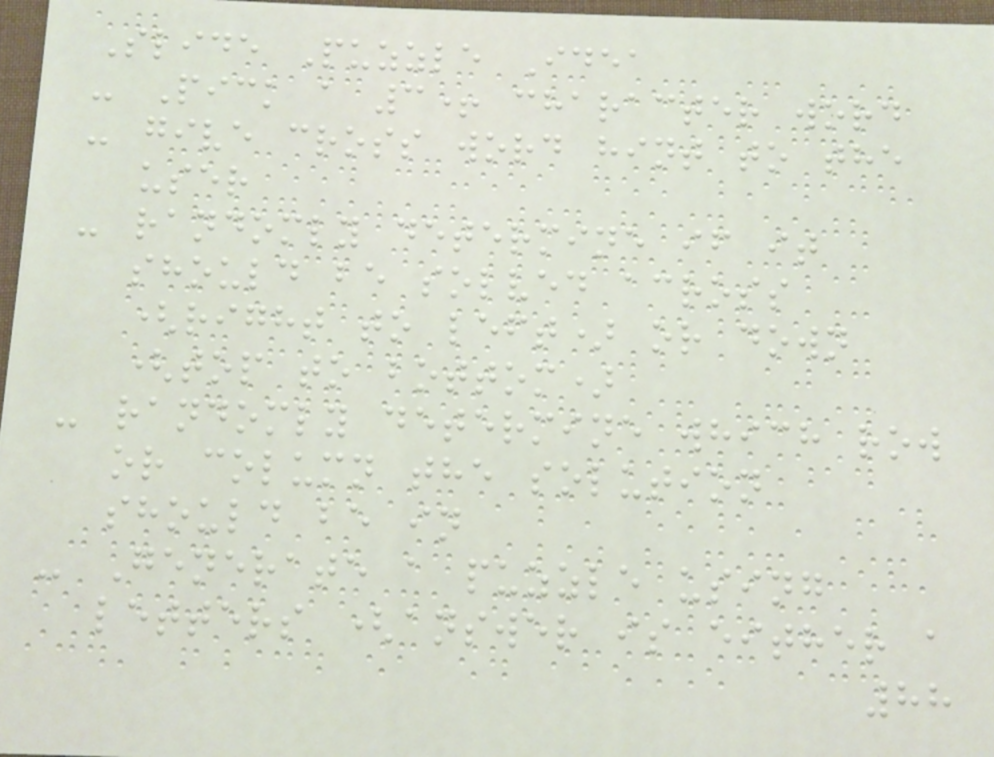Slide Puzzle Idea
- Pick a 3+ character word
- give cross word hint to the
user
- randomly determine if it
should be solved across
(right to left) or down
(top to bottom)
- randomly determine which row
or column the solution
should be in
- Generate a puzzle using
letters (answer is either a
88
